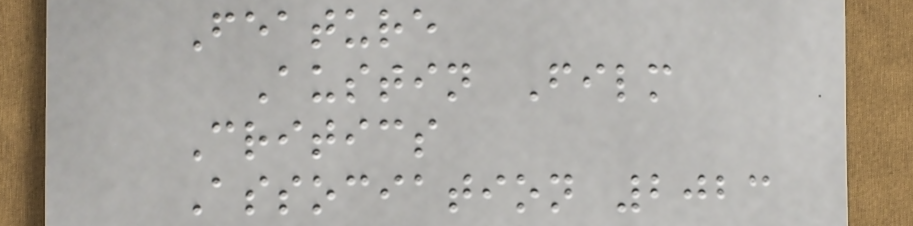Feature
Austin Film
Critics
Association 2023
